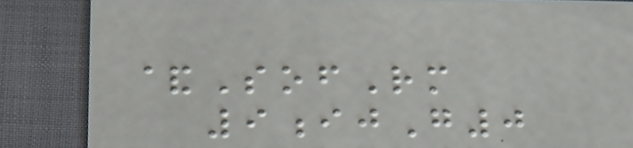&SofRm
9ijG0
